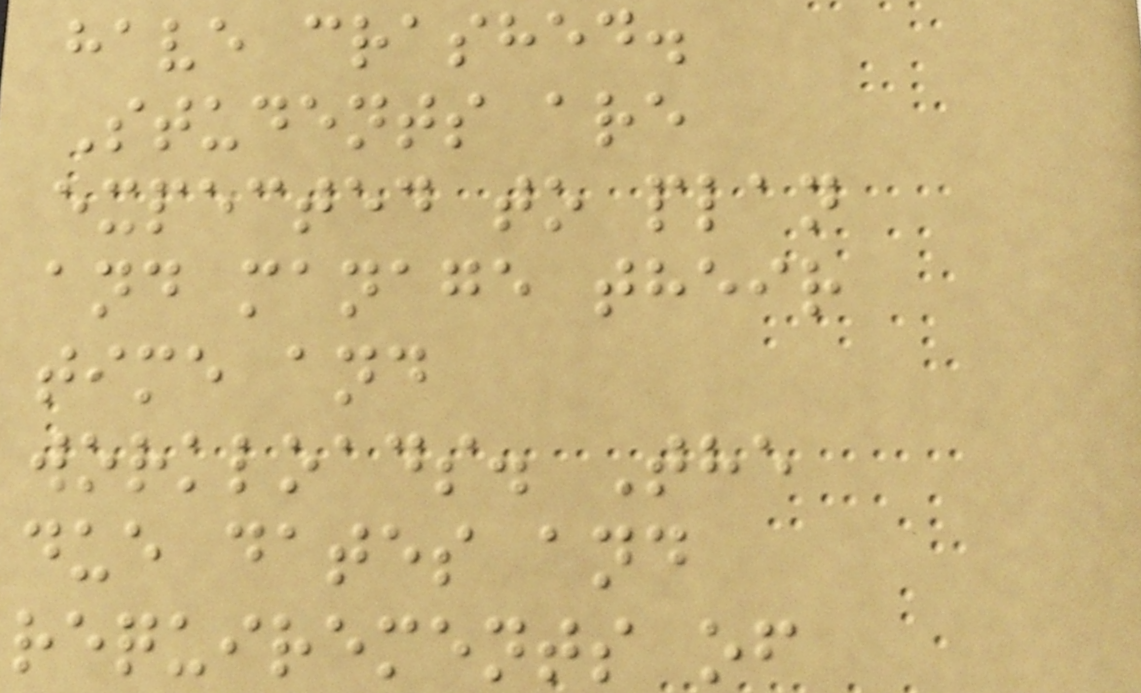have crashed.
Students are
expected to plan
and manage their
time and
workloads. The
due dates and
requirements of
